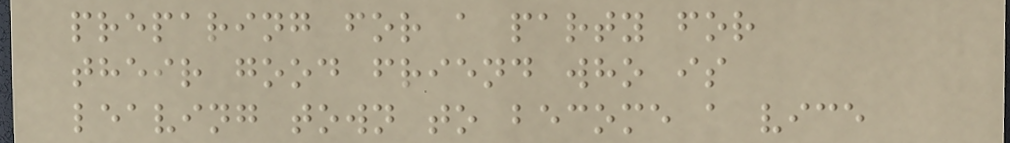preparing for a party for
their good friend who is
leaving town to become a vice
